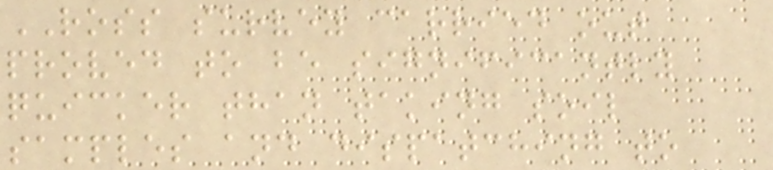ROSS survey carried out
proved to be significantly
quicker than taking soil
samples and dispatching to
